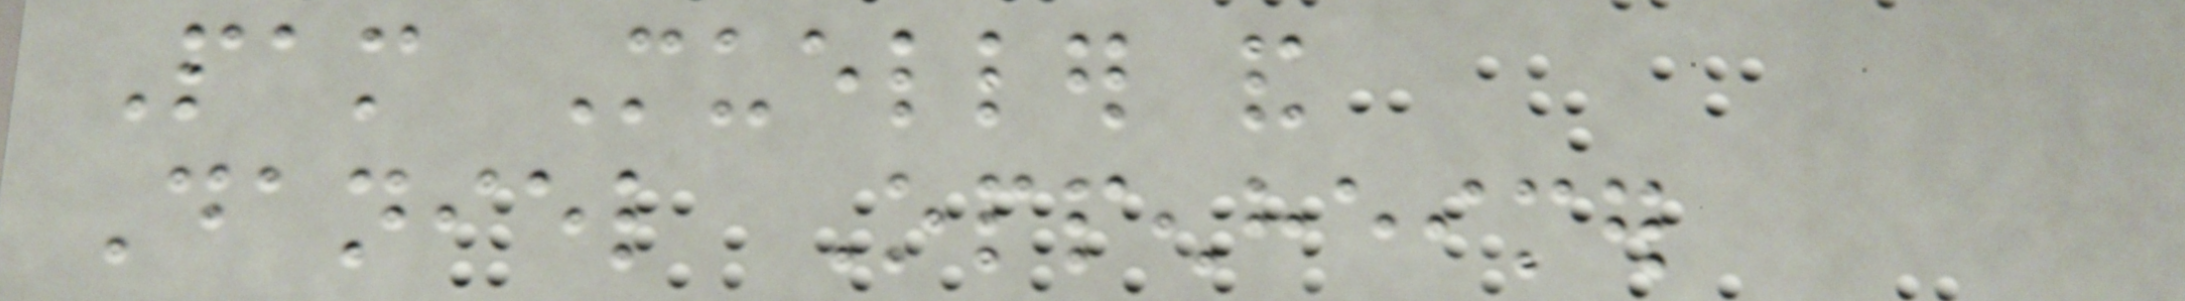Pam Mueller and
Daniel Oppenheimer
